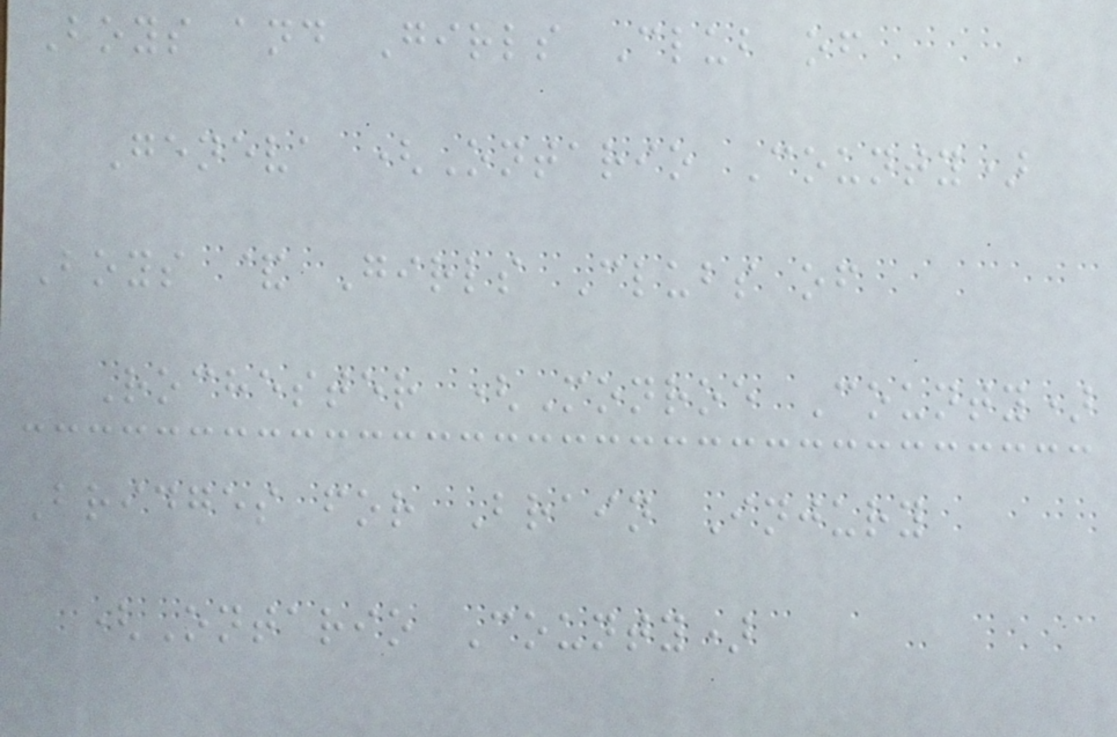Boys and Girls Club of
Geneva (Ontario County)
Boys & Girls Clubs of
Rochester (Monroe County)
Bridges for Brain Injury
(Ontario County)
